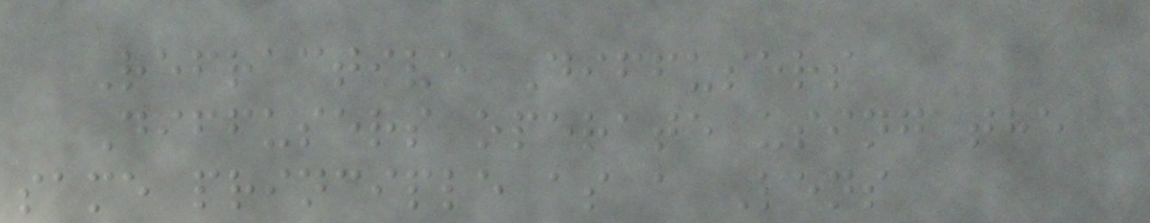Refractive Diffusers
Diffusers operate using the
same principle as a Lens
